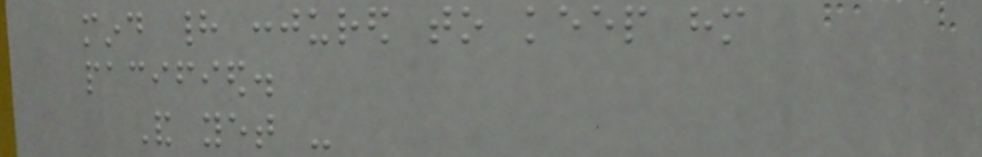mind had conjured to keep him
pacified.
And yet -
